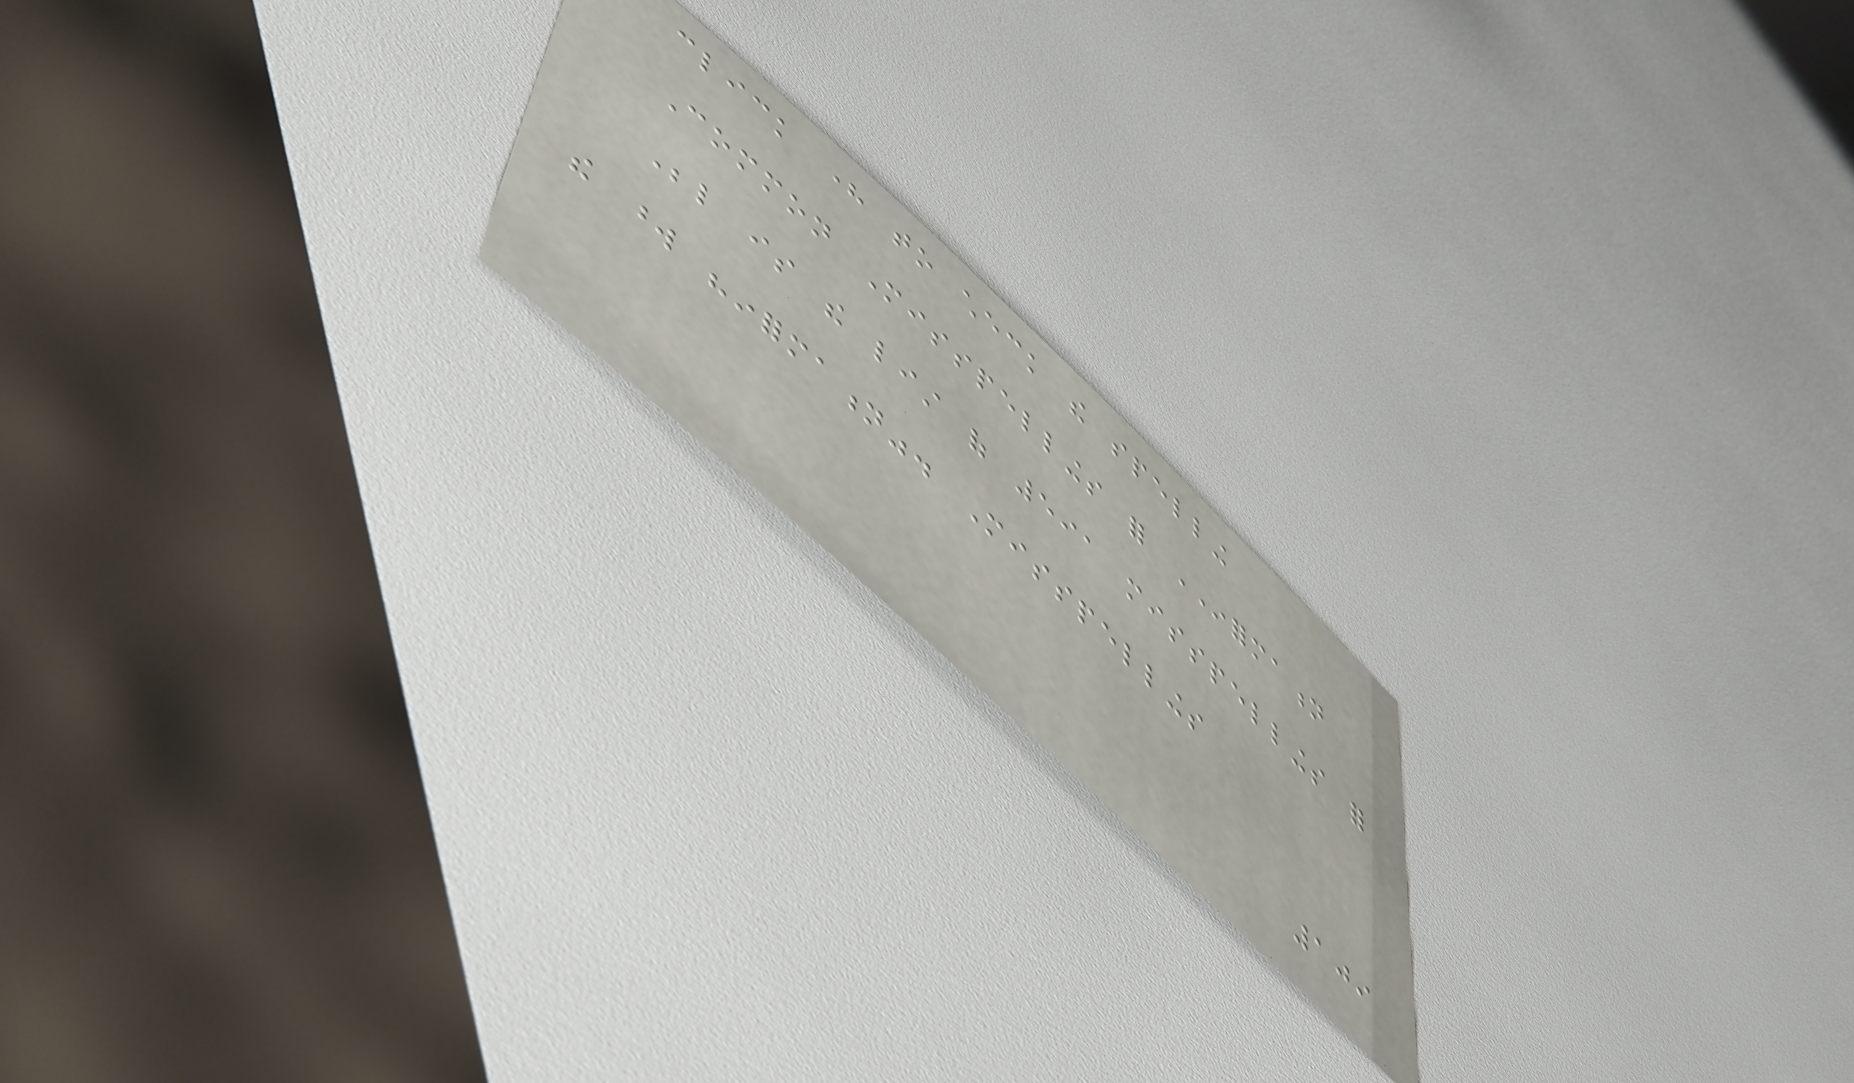click here to check the spelling
Common Misspellings for INFORMATION
Below is the list of 591 misspellings for
the word "information". Misspellings
109
